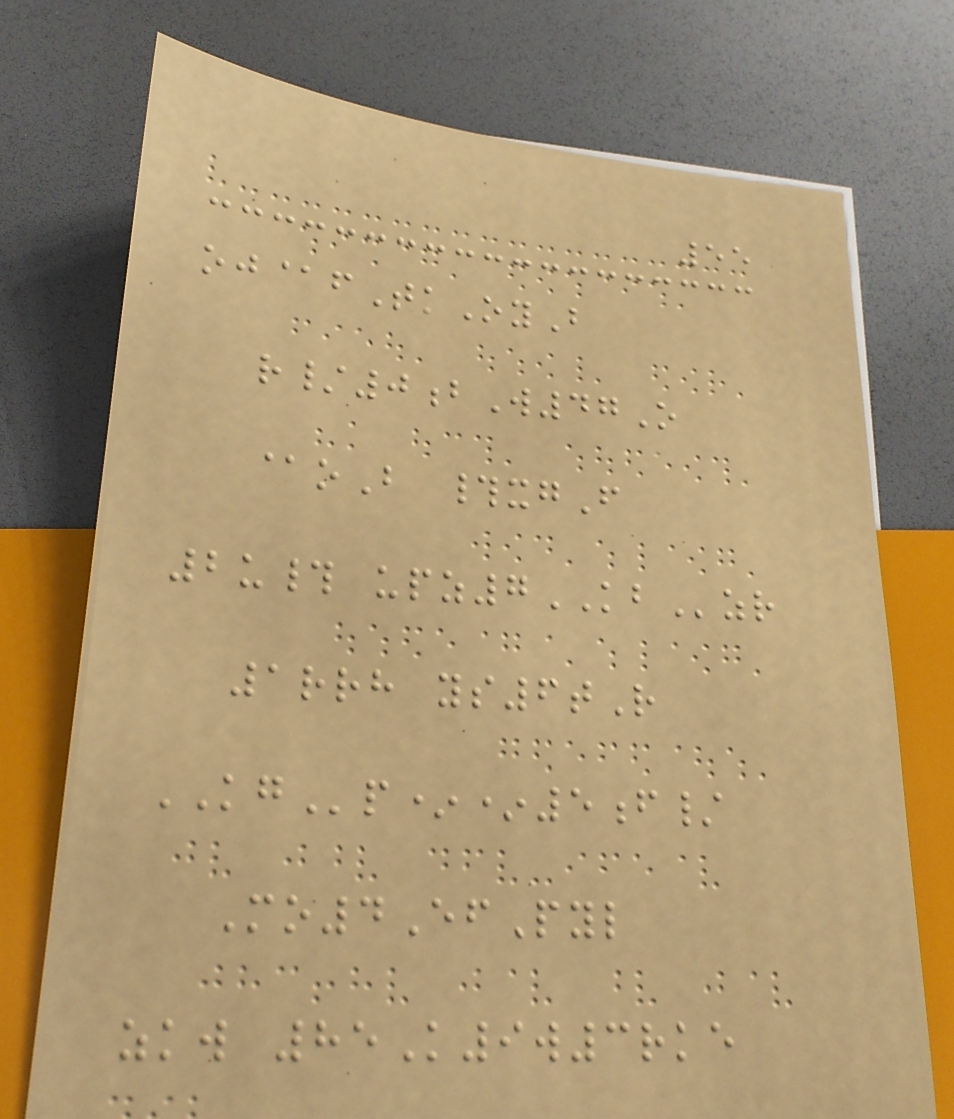55
oj@fTkOyB
r/0bW47O
@oB #xgF
2u# upz7KBzr
1rrh ys6tR
KGp**5f/
Mo4EfPyl
zkw 85K9w3rke
